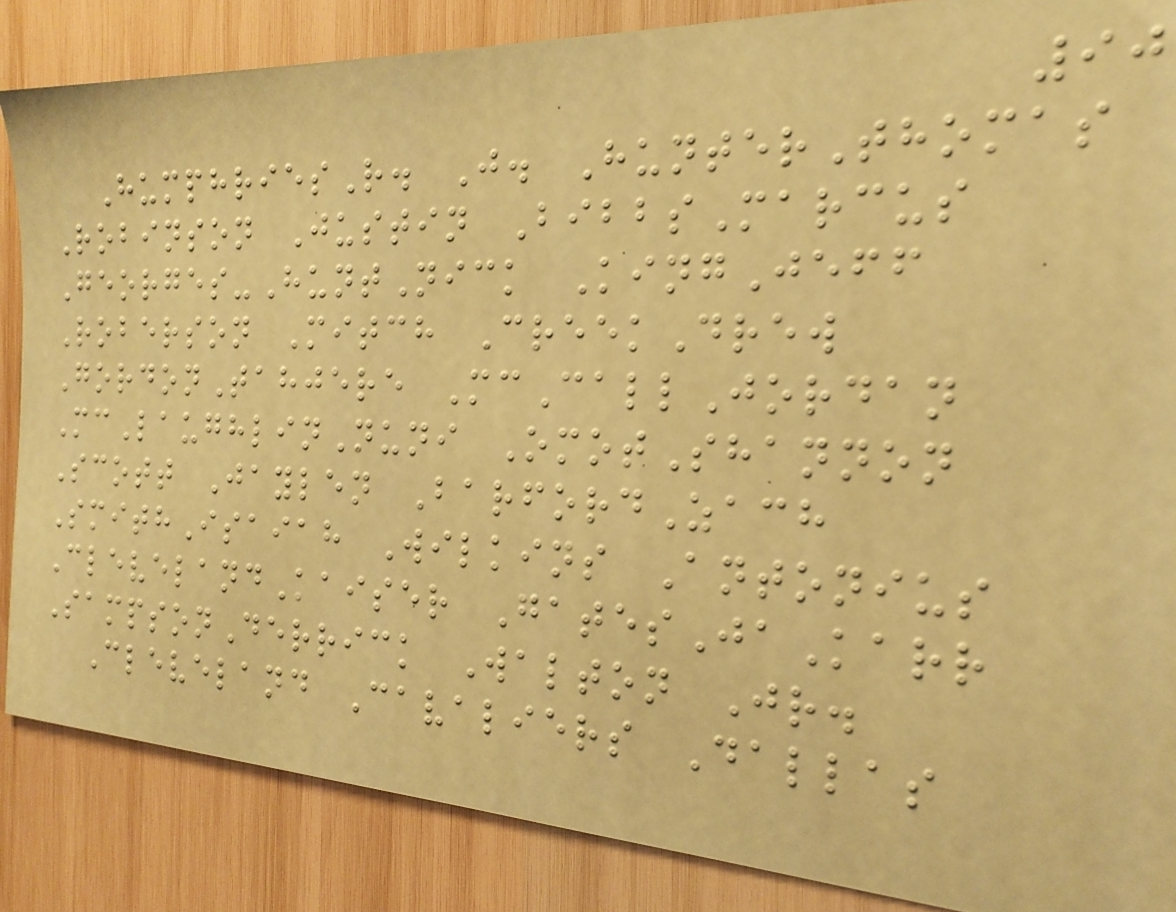90
HumphriesR. J. HunterThomas
Robinson Justin BibbsMarcus
Georges-HuntNick KingJeff
Roberson Mitch CreekDrew
GordonTahjere McCallJordan
McLaughlinNuni OmotShannon
Scott Jaylen BarfordZach
SmithIsaiah Wilkins Antonius
ClevelandKaiser GatesJaKarr
SampsonDerrick Walton Jr.
Cleveland Cavaliers Dallas
